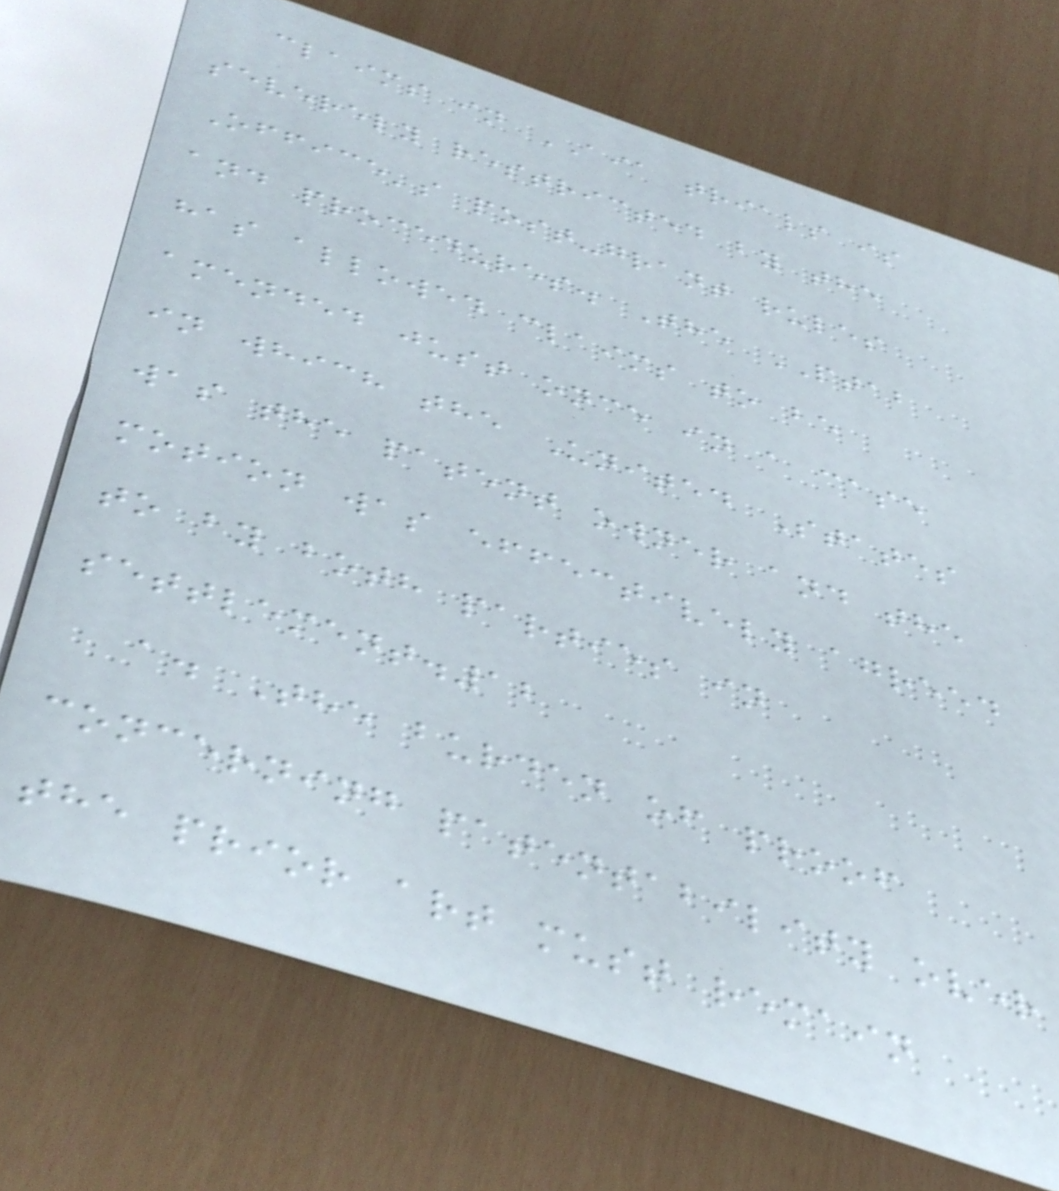claims in AIA trials is
severely restricted by the
Office's post-grant rules
and procedures. The PTAB
has allowed claims to be
amended just once in a case
in which the United States
was the patent owner and the
motion was effectively agreed
to by both parties in
settlement.12
a. The burden of proof
concerning patentability over
the prior art must remain
